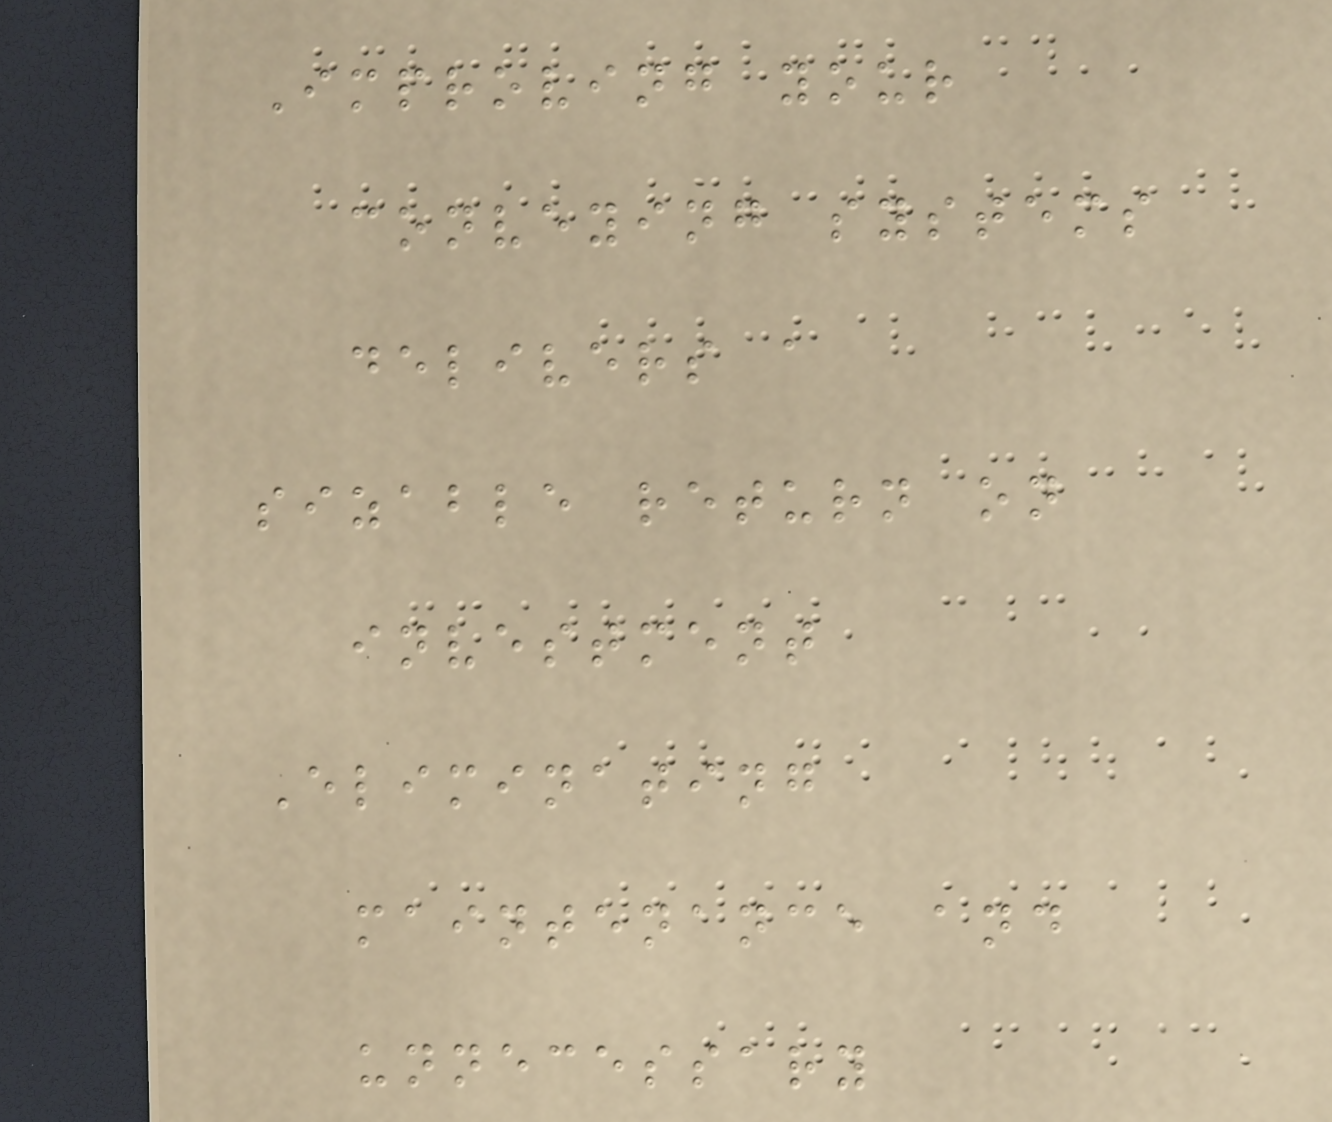Improving your
conveying systems
delivers a
sizable return on
investment
Eliminating
maintenance and
unnecessary
